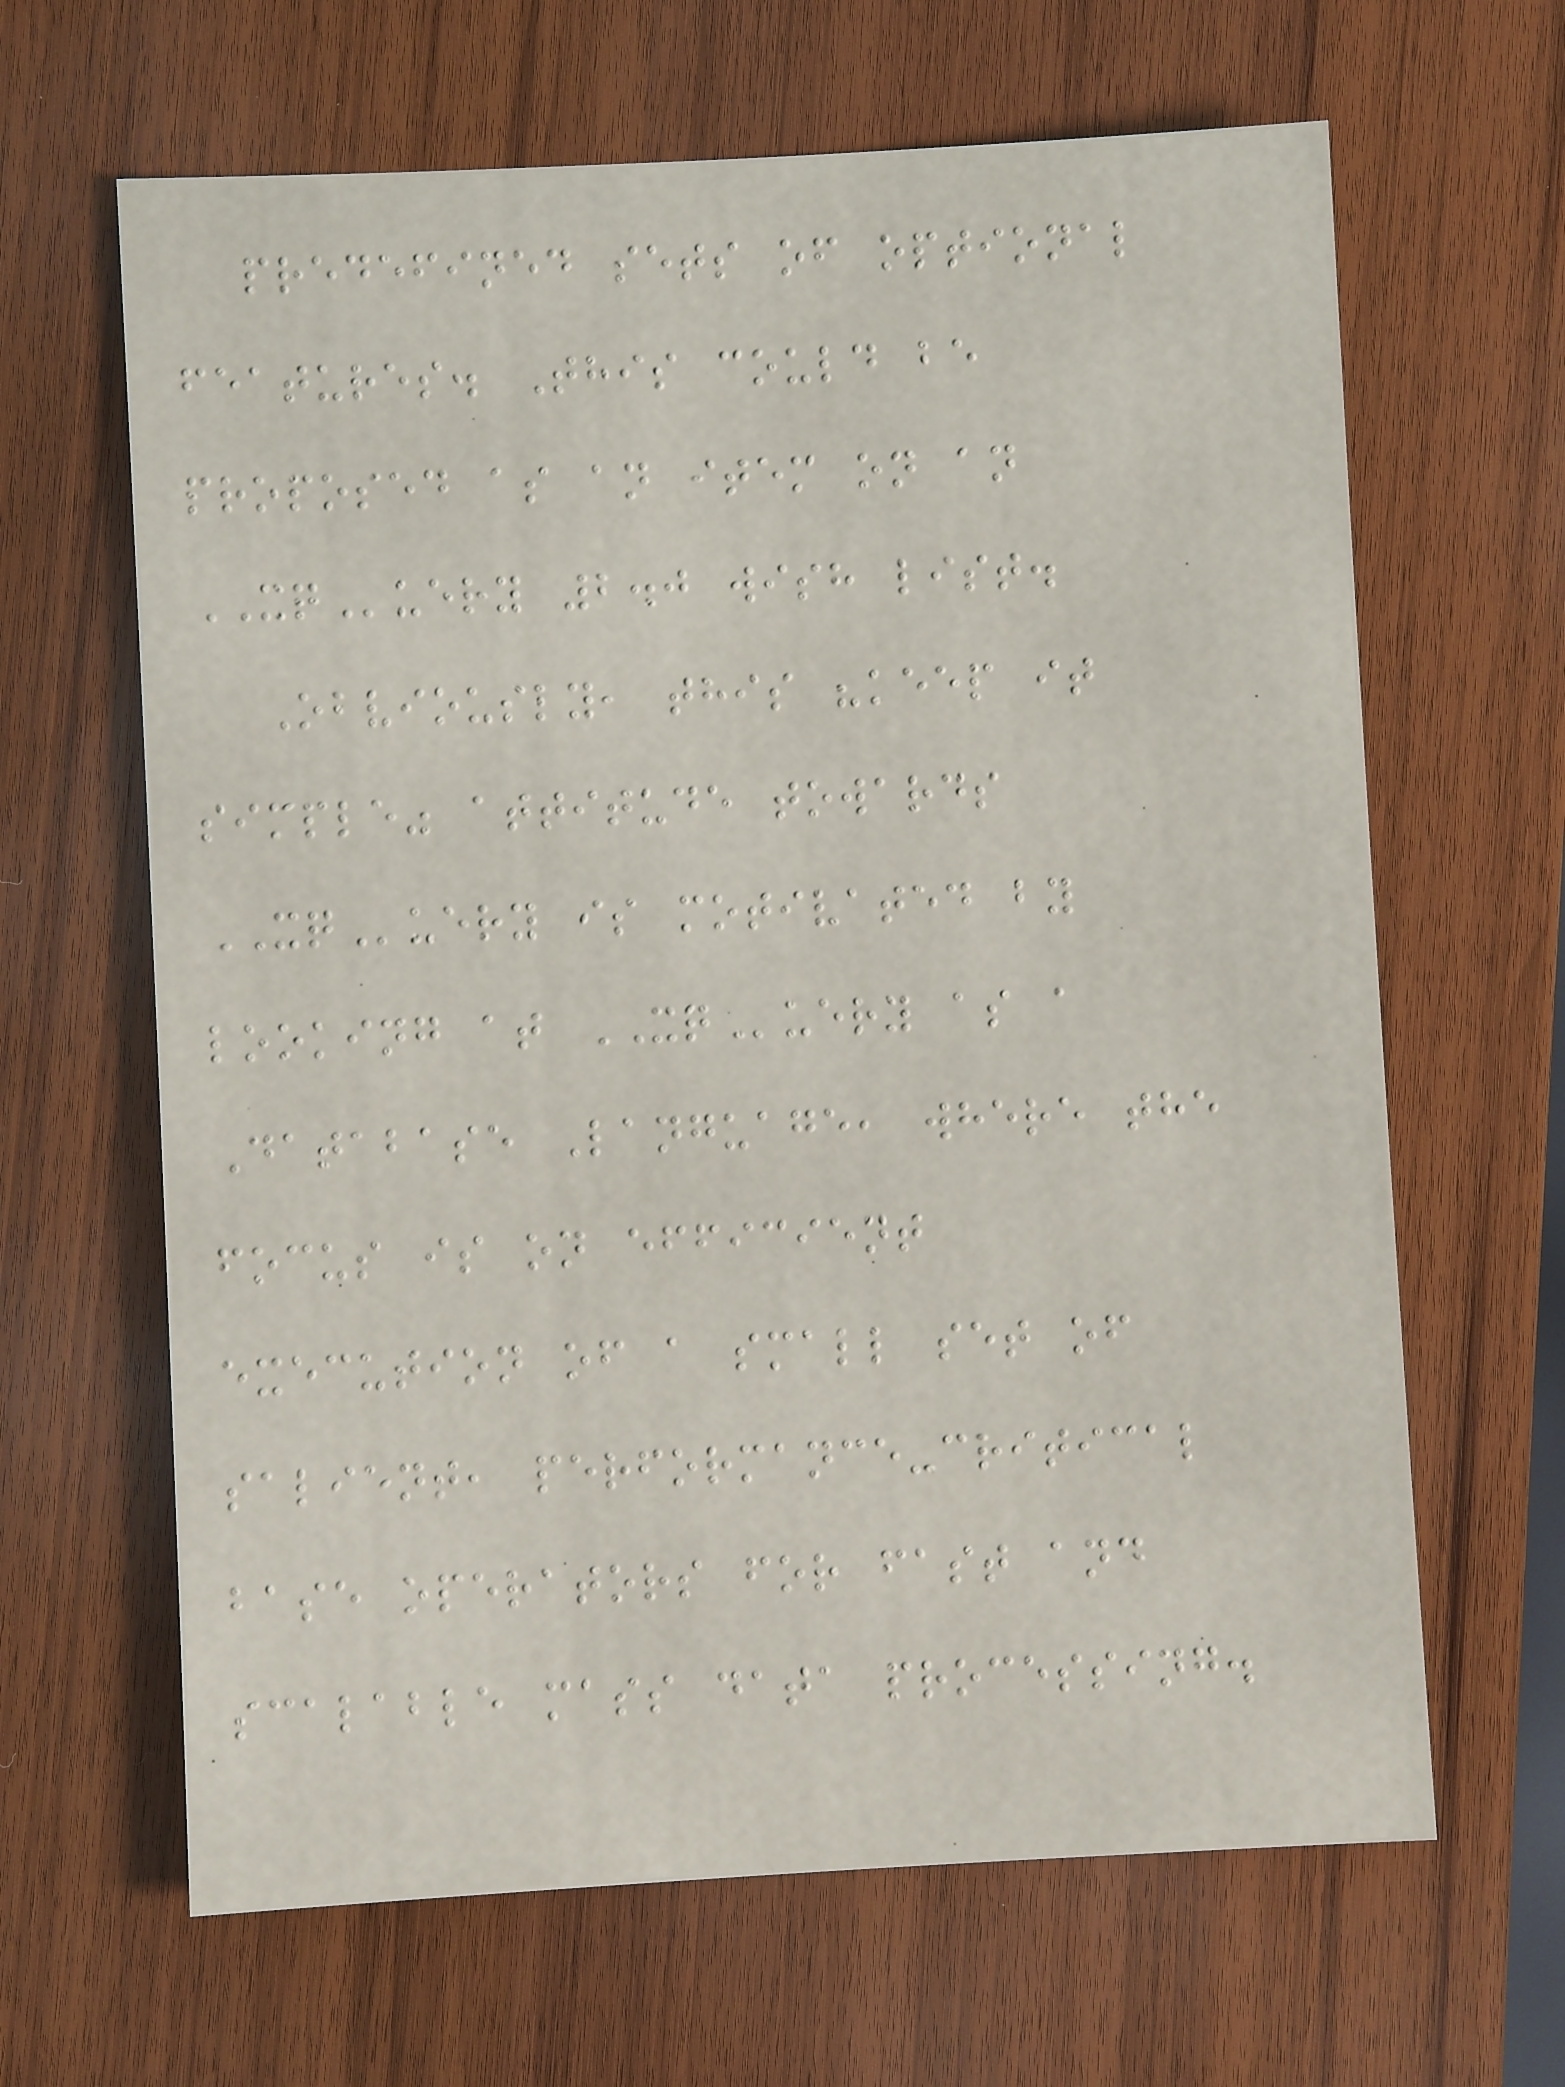predefined sets of optional
features. This could be
proposed as an item on an
XQuery 2.0 wish list.
Obviously, this "keep it
simple" attitude towards
XQuery is motivated by
looking at XQuery as a
Database Language, where the
focus is on efficient
execution of a small set of
salient, performance-critical
base operators for fast and
scalable mass data processing.
